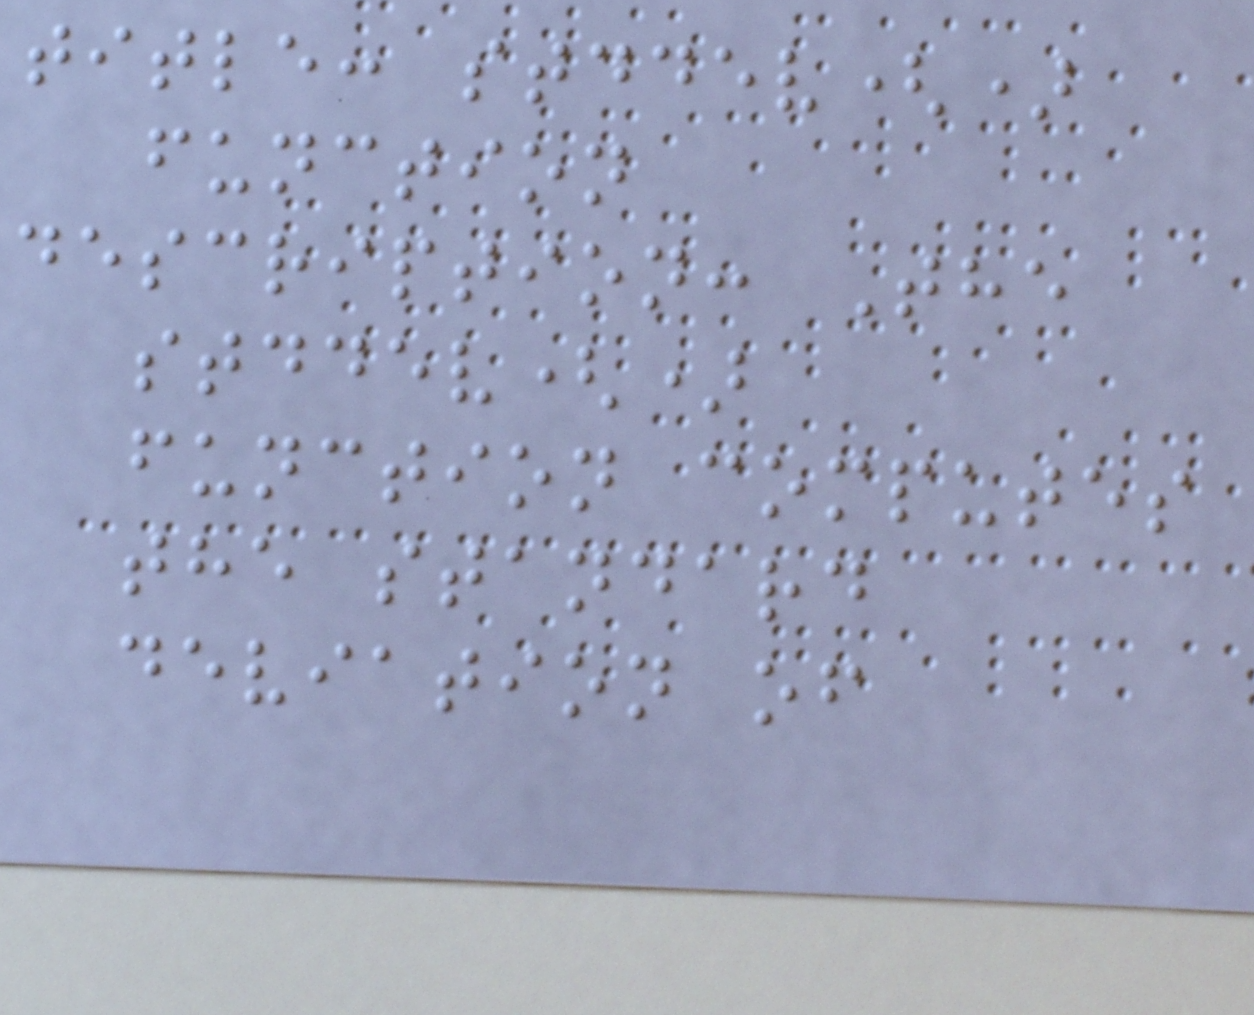title: stddev()
function
description: The
stddev()
function computes
the standard
deviation of
